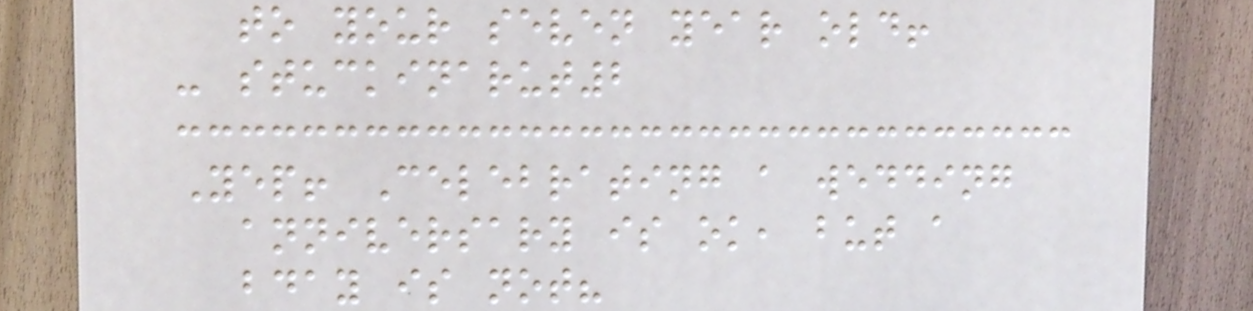to your seven year old!
- stuckinarut2
Yep! Celebrating a wedding
anniversary is ok, but a
bday is not?
